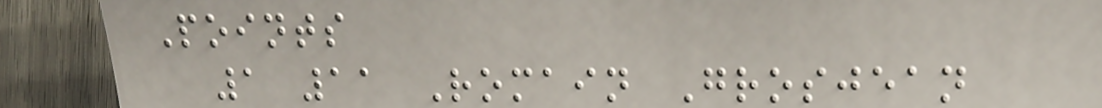Points
1 11 Romain Grosjean
